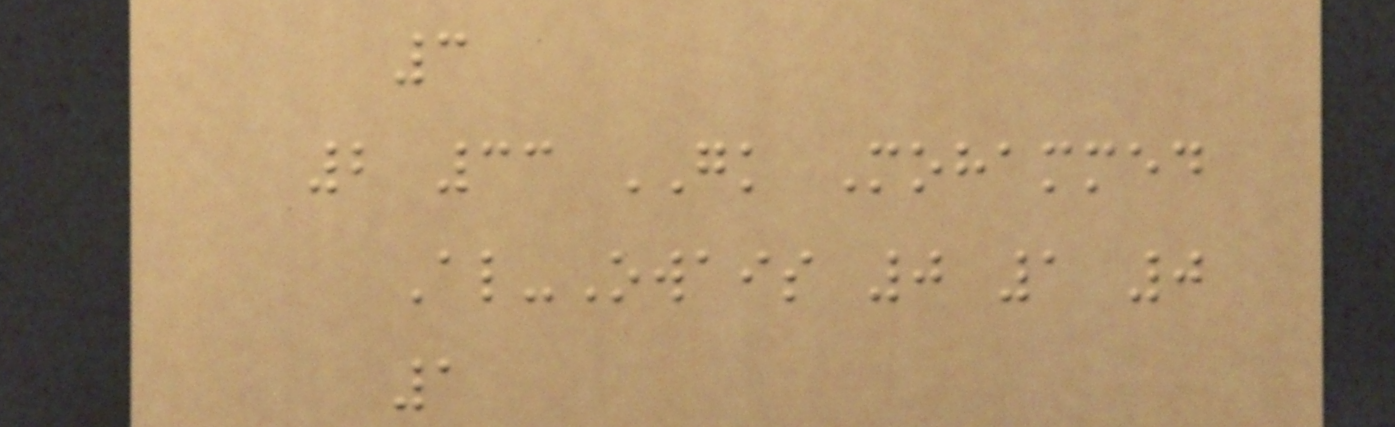3
2 33 GK Mohammed
Al-Owais 0 1 0
1
